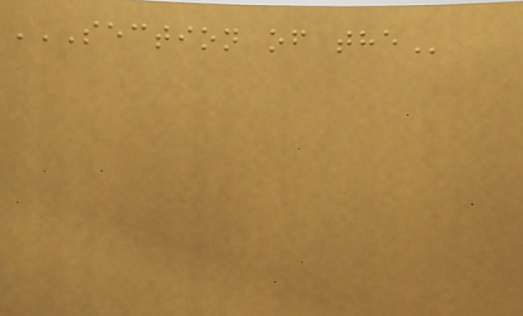SECTION OF THE
